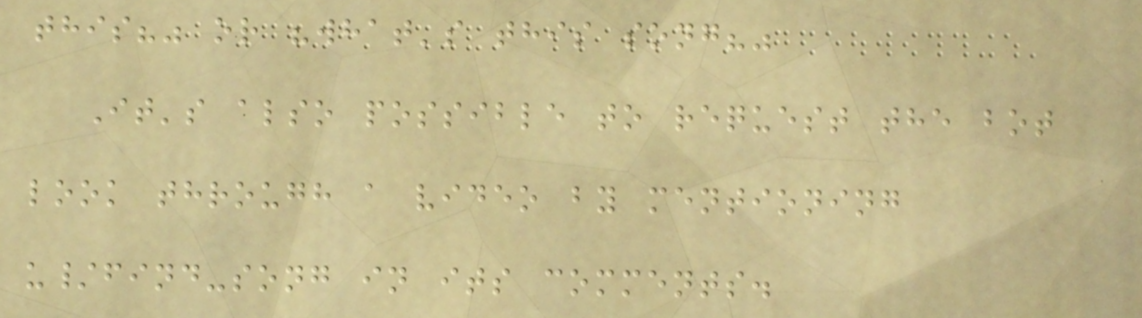this?" or "what's this song?"
It's also possible to request the bot
look through a video by mentioning
u/find-song in its comments.
